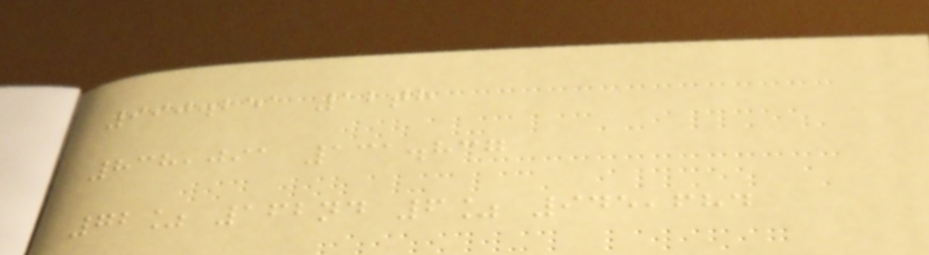990.251 12th
838,091 131.837
72% 162nd 6% 945,684
